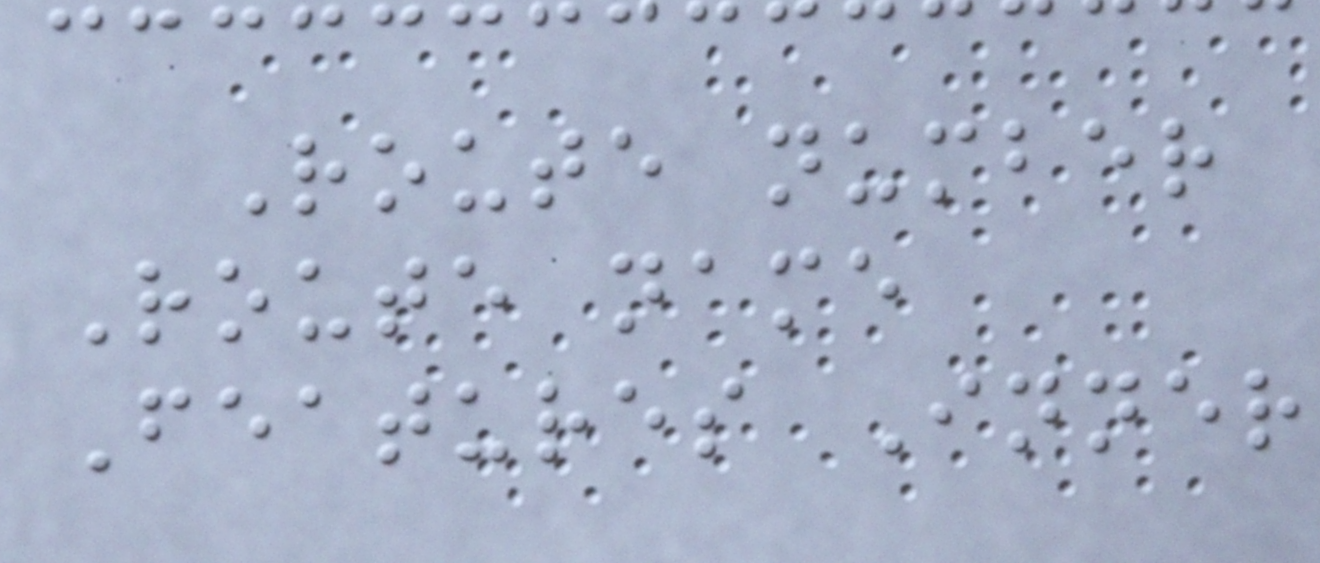Route number
Route name
Features Inner
